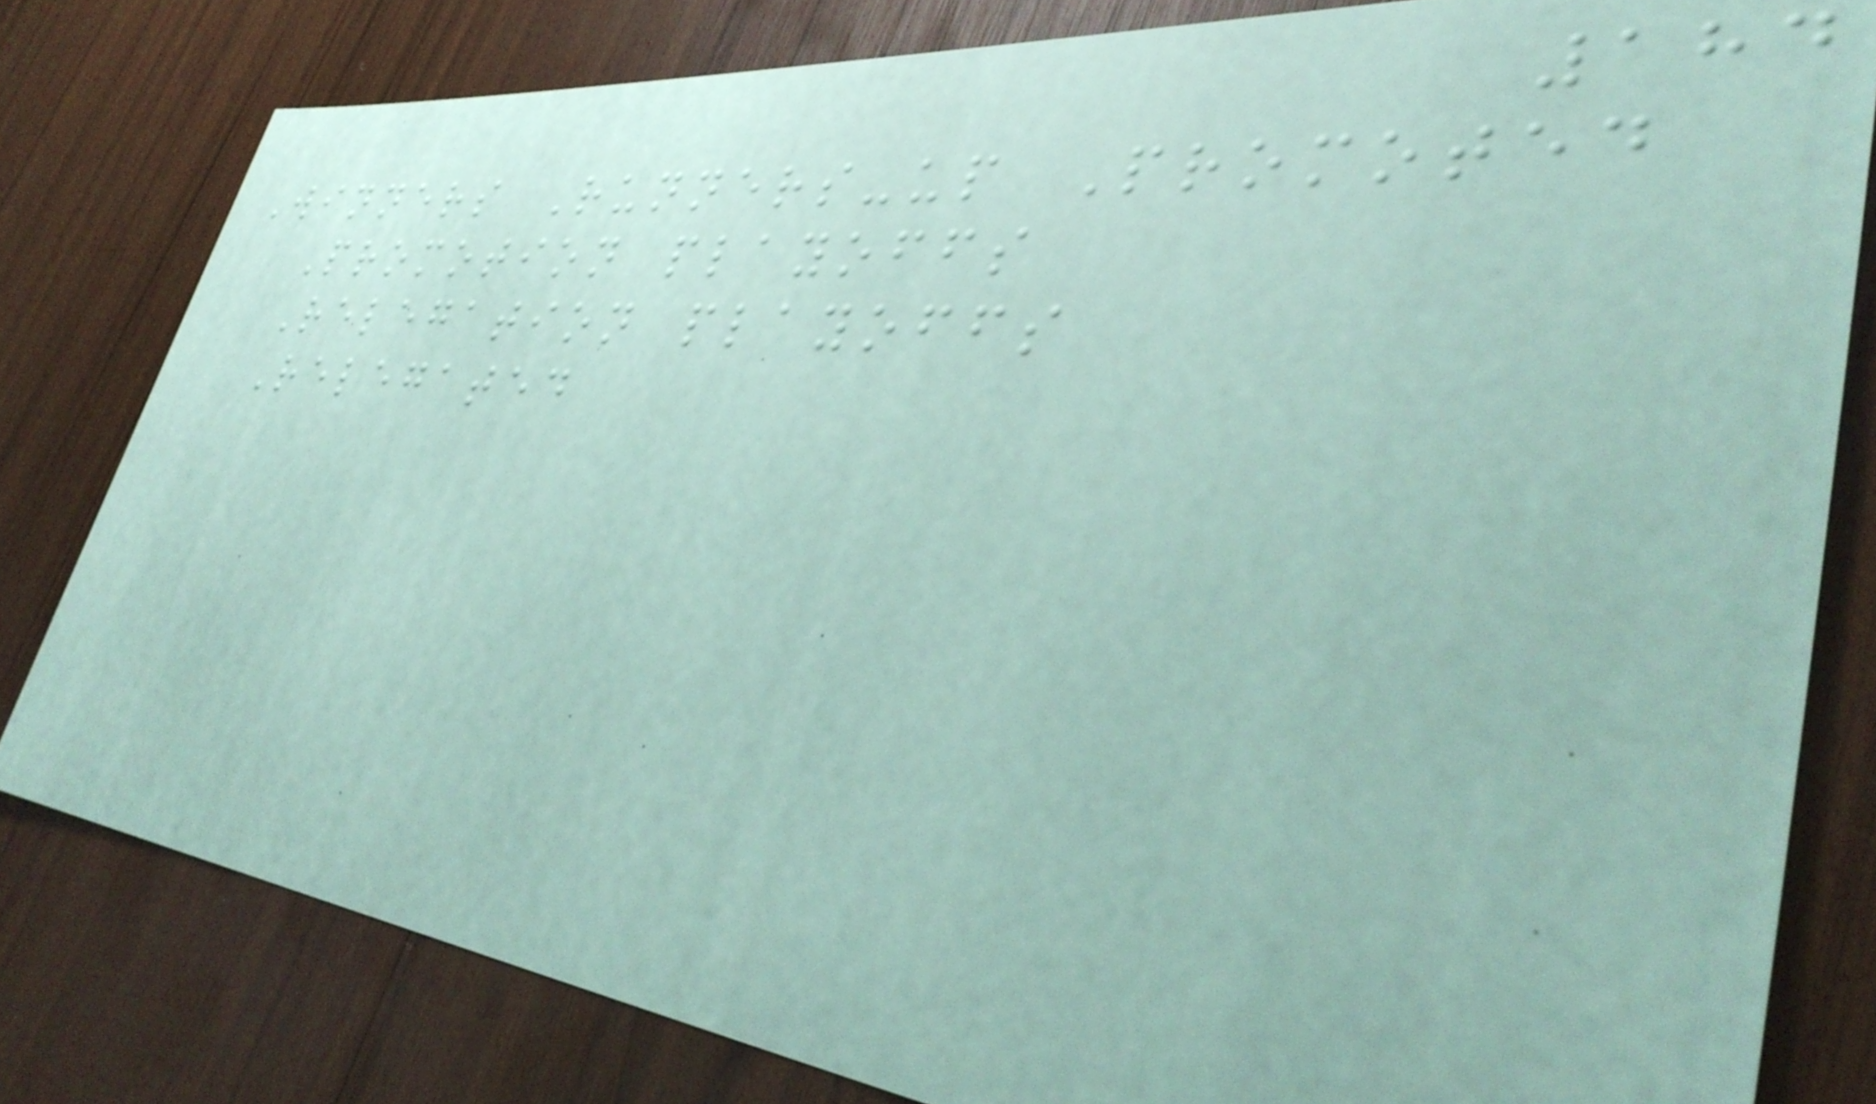184
Winners Runners-up Promoted
Promotion playoffs
Relegation playoffs
Relegated
